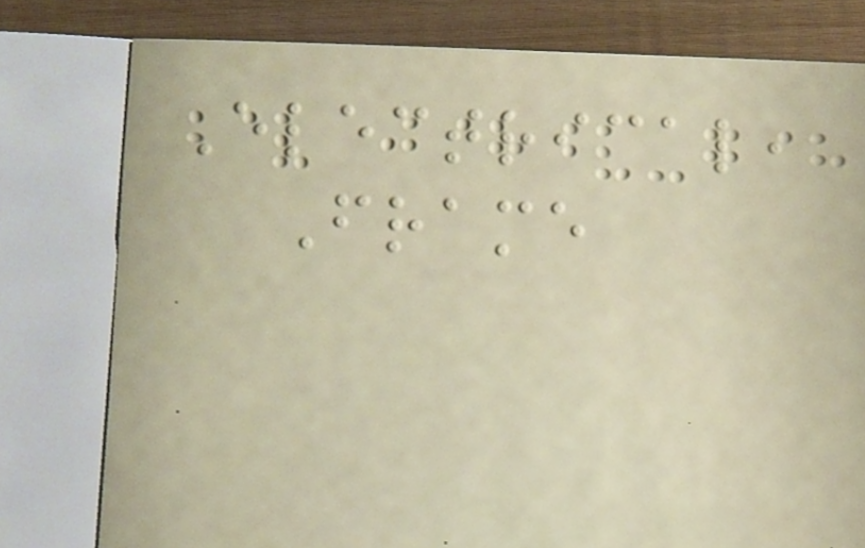Electrical,
Frame
